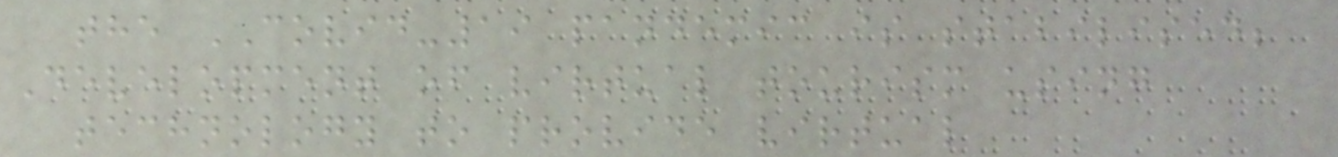the COVID-19 pandemic is stabilised;
Development of virtual tourism using
technology to provide virtual
